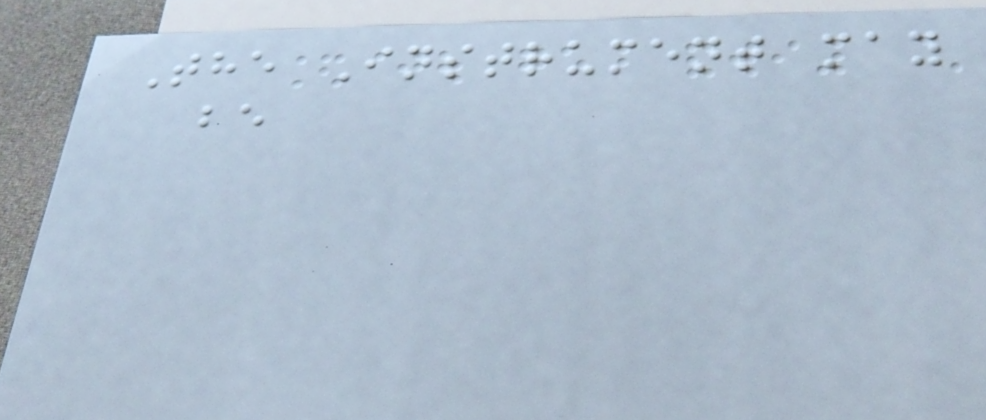The Instrument may
be
